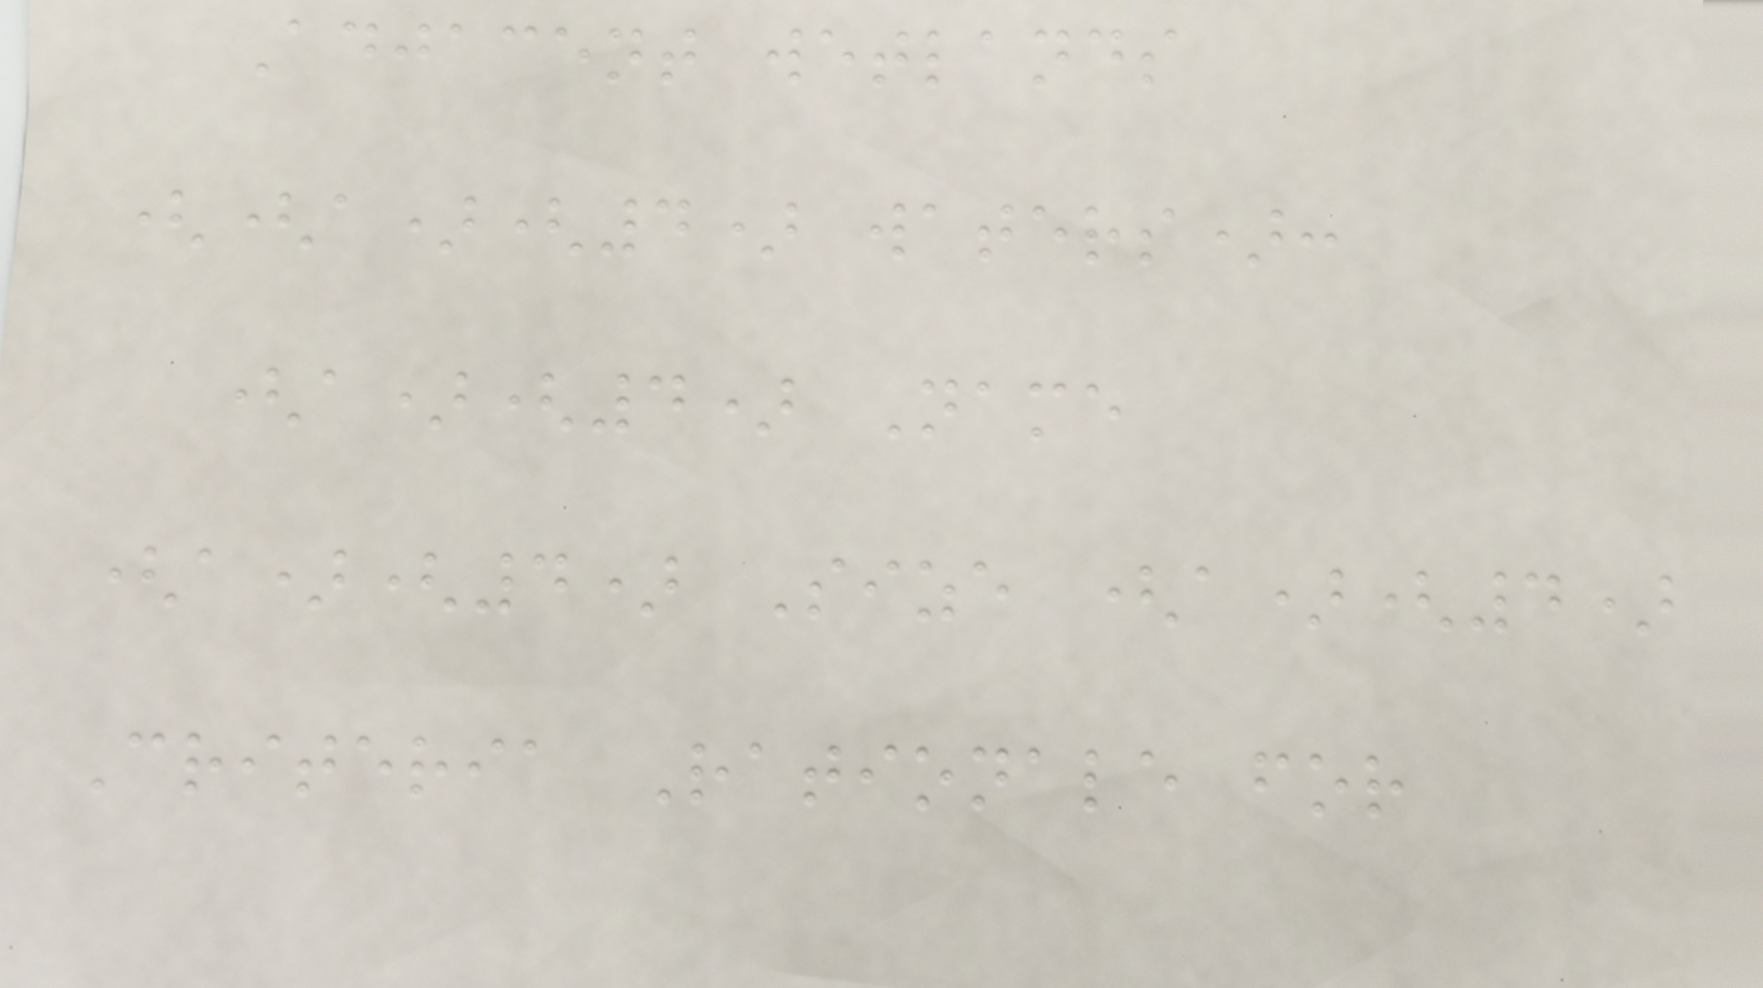Adjacent wetlands
((a)(4) waters):
(a)(4) Name
(a)(4) Size (a)(4)
Criteria Rationale for
